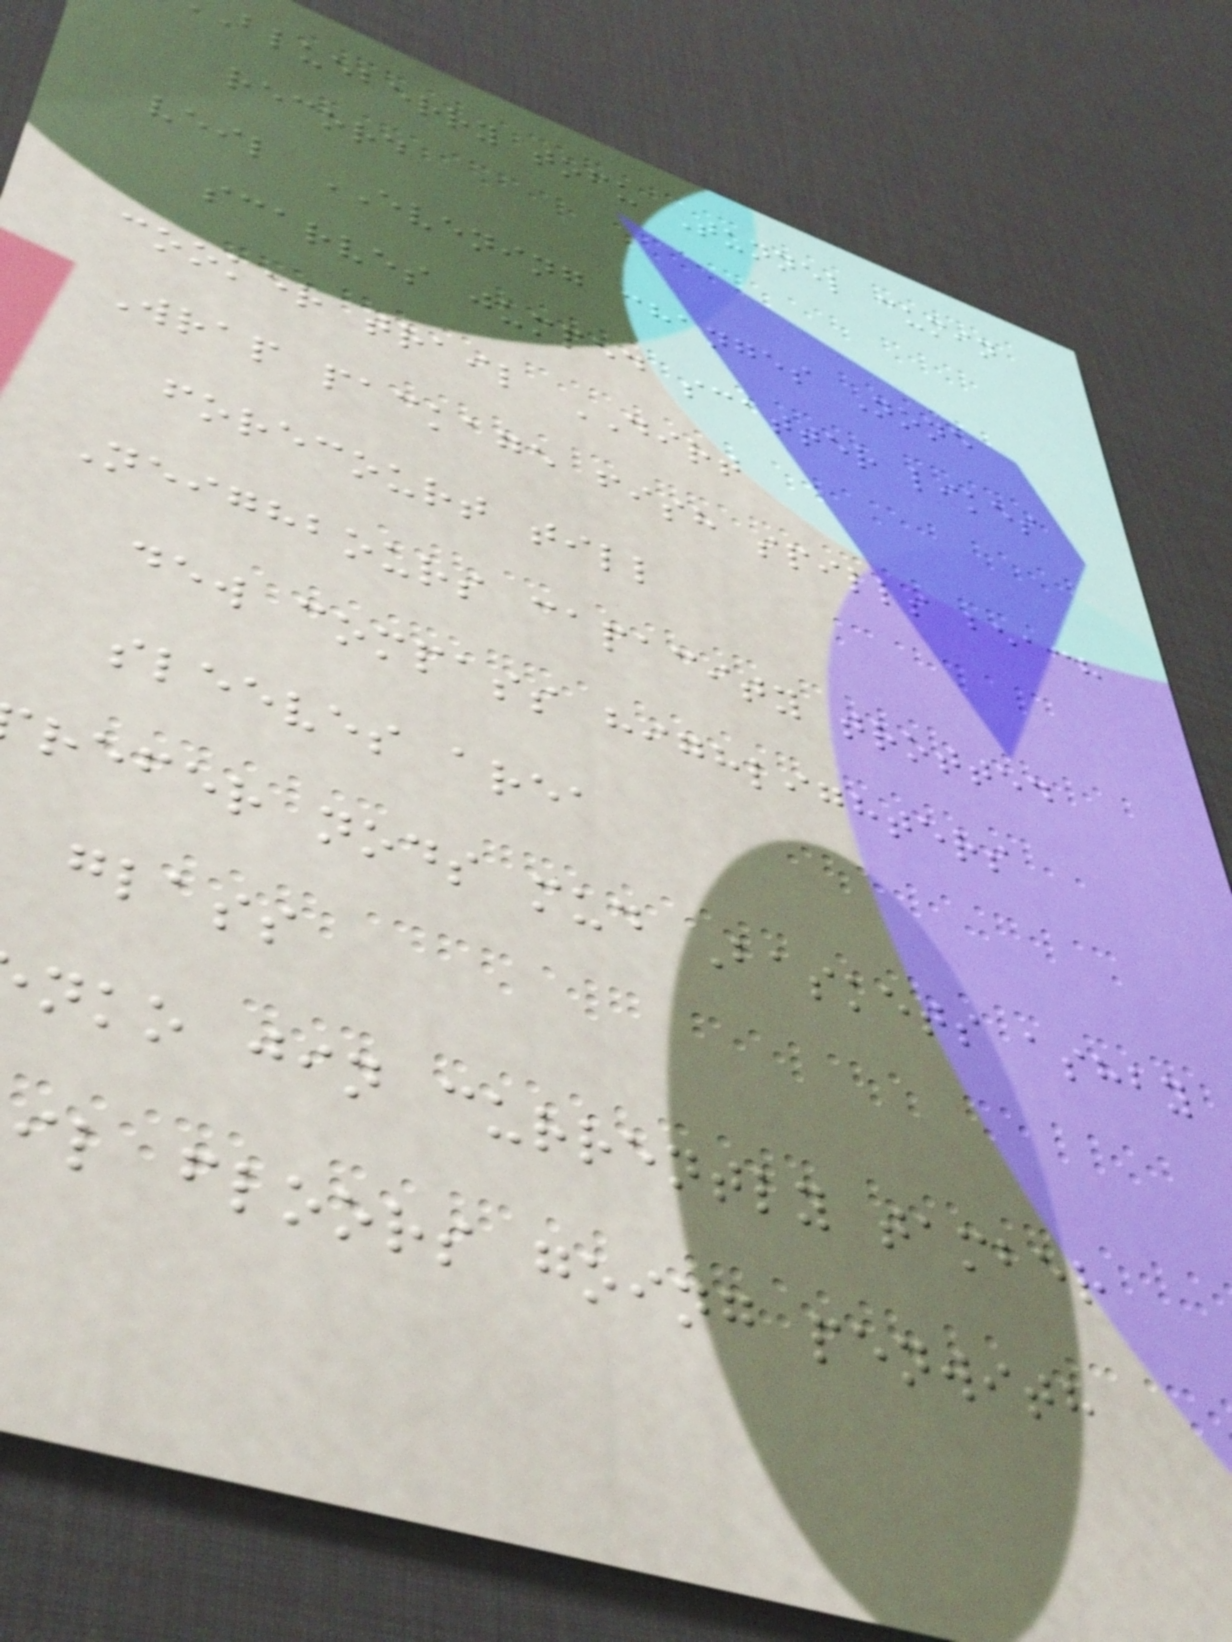blueberry tofu Tunnel cumin
record
veil EVENING changes None
scarves jumped scatter likes
cooker trail DIRT
Wrap package fish spills beach
forecourt till
Neighbours capacity trotted
dew compass highlighters
sleeves area
refer nods mud Baskets ashby
glass
nko jin currently tamber
il floors going penwith
